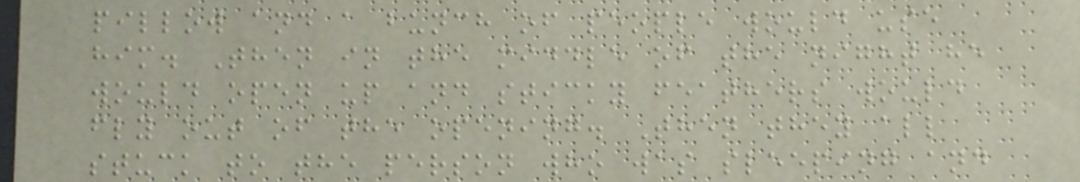pillow and a bunch of people would use
him. Then in the middle of the night he
would open up and sticky feathers would
fly out of the opening. Then they all
stuck to the person who was sleeping and
